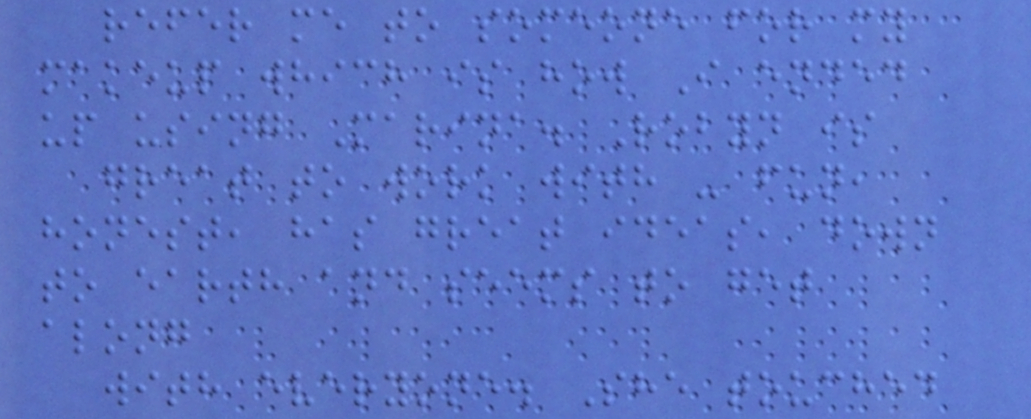refer me to someone for my
makeup which is how I ended
up using Marina. Robyn is
great to work with - fun,
honest, has great ideas, down
to earth and seems to get
along
with everyone. She touched
